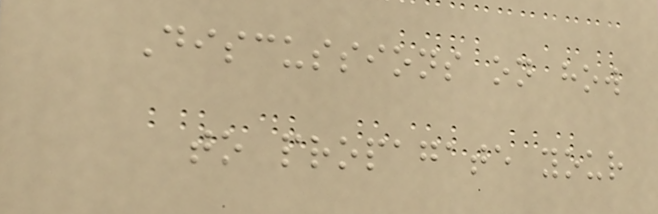Discussions on how
to propagate your
